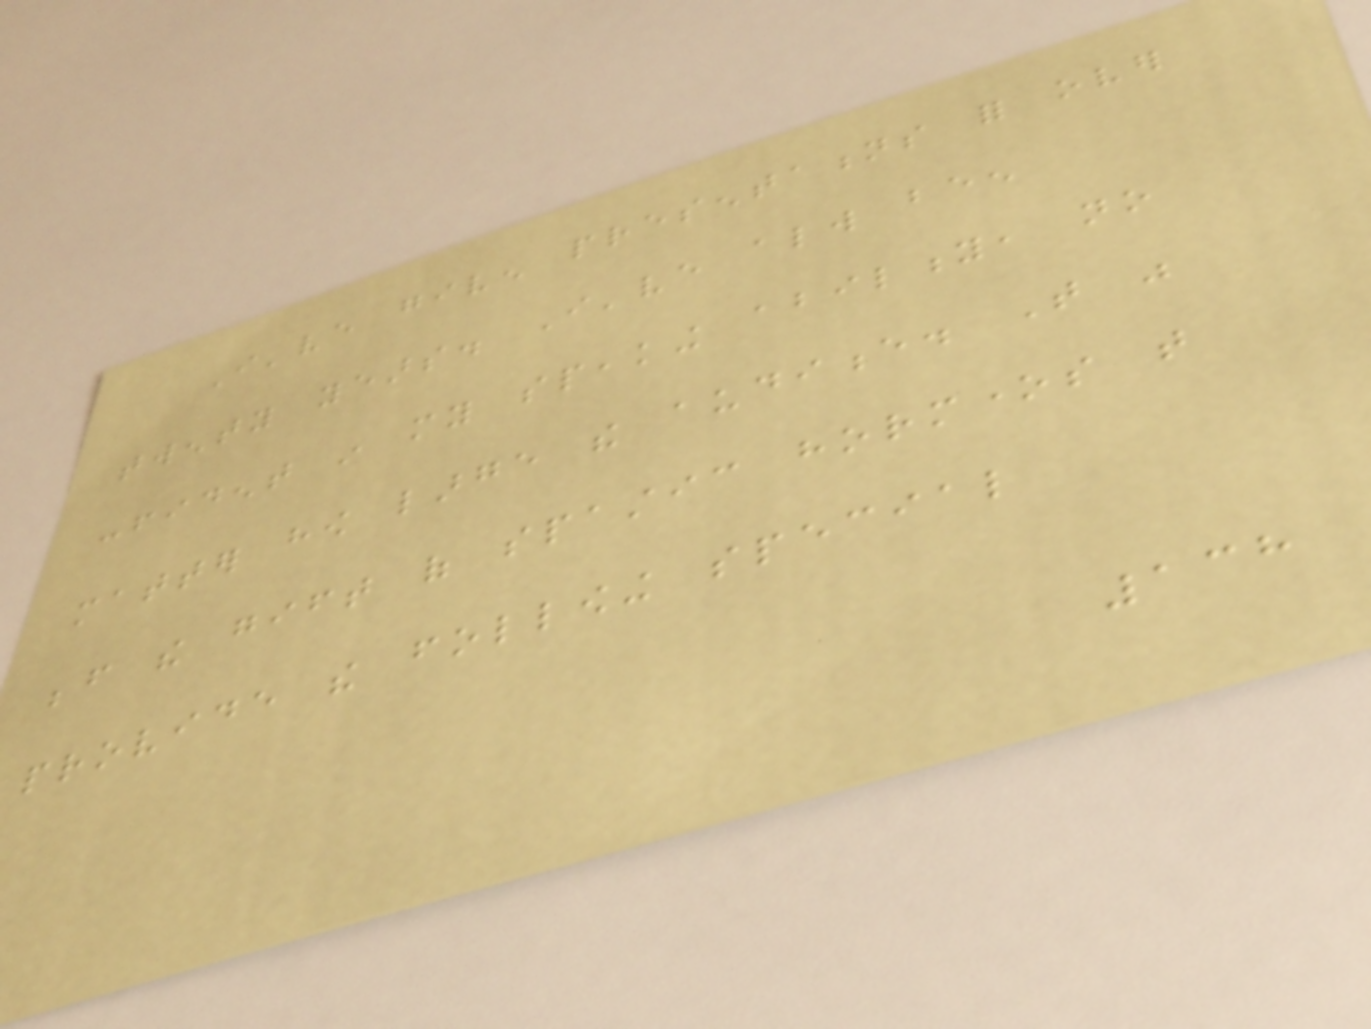I've given presentations for over
twenty years. I've always been
confident in my speaking ability, no
matter how large the audience. That was
before the gift of spastic hormones that
provide the following special
138
